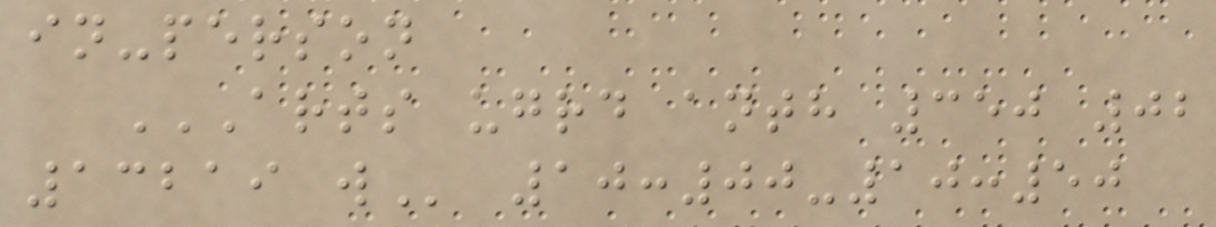in-person
ARTS UGRD ANTH 350 02
13219 W 10:00-10:50
